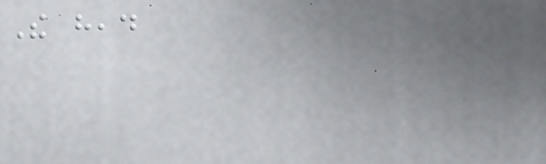The head
